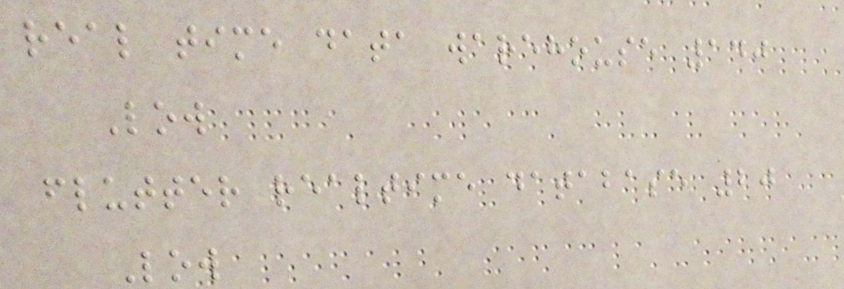real time data warehouse 140
Low
flutter realtime database 20
Low
